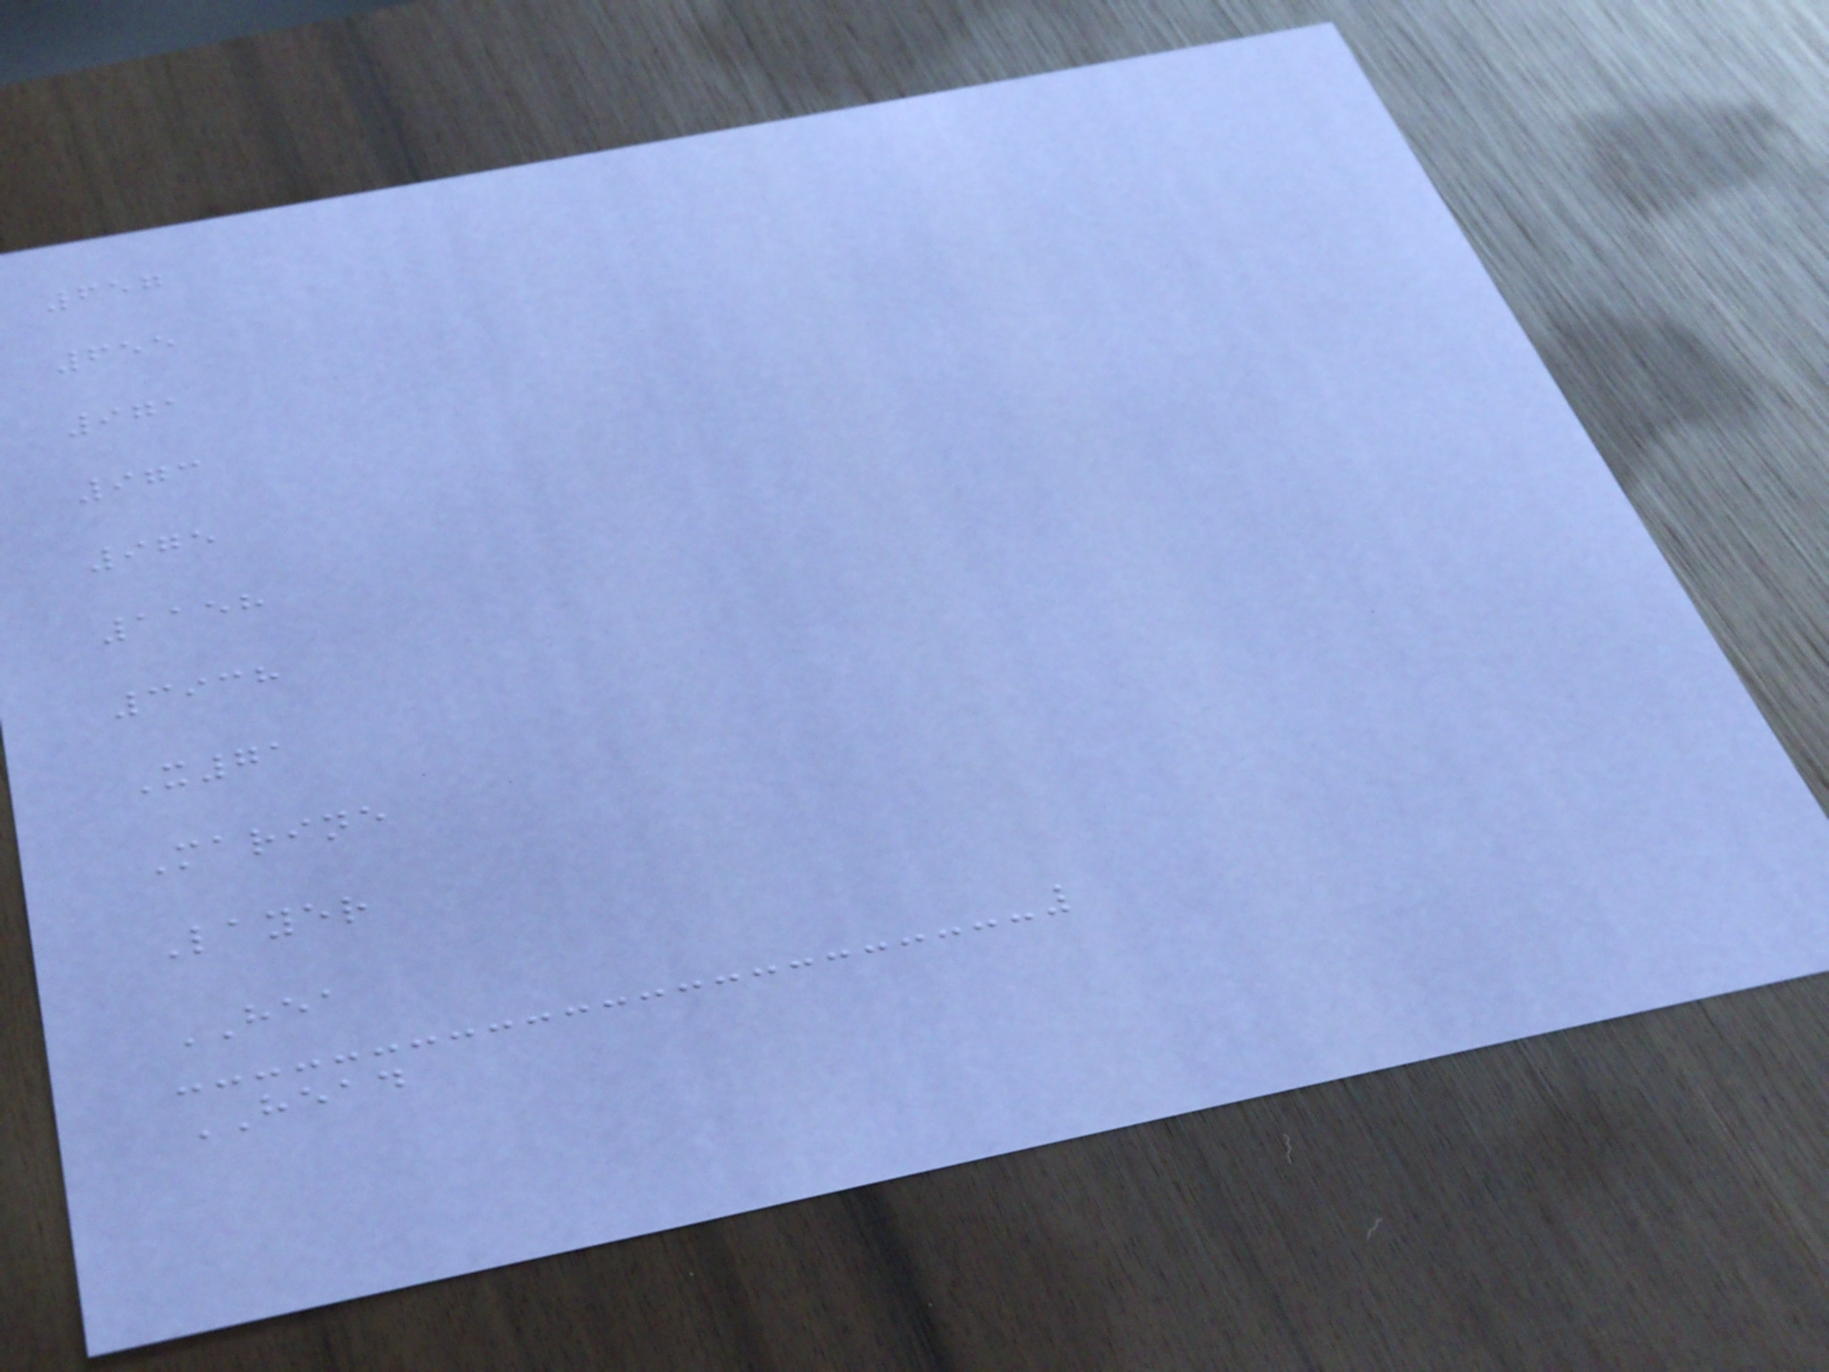657
655
971
973
975
1158
3938
X71
Marine
Layer
HEA
HEAD
